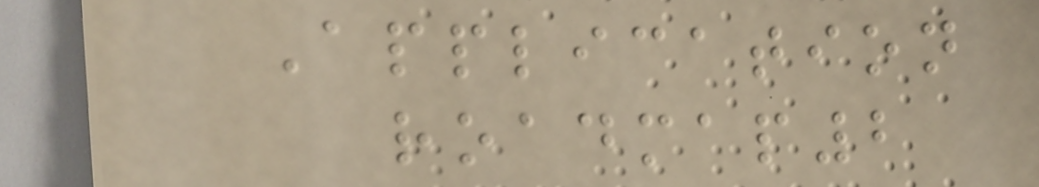Application
roadmap2
